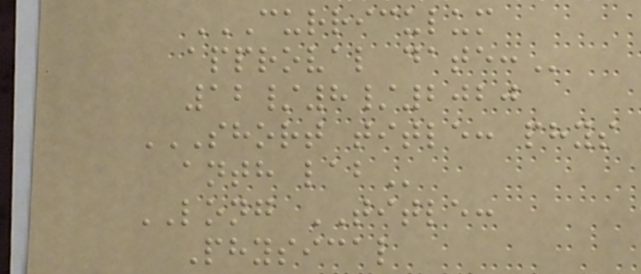CURRICULUM
APPROVAL DATE:
12/8/2020
SHORT TITLE: PHYS
ANTH LAB
LONG TITLE:
Physical
